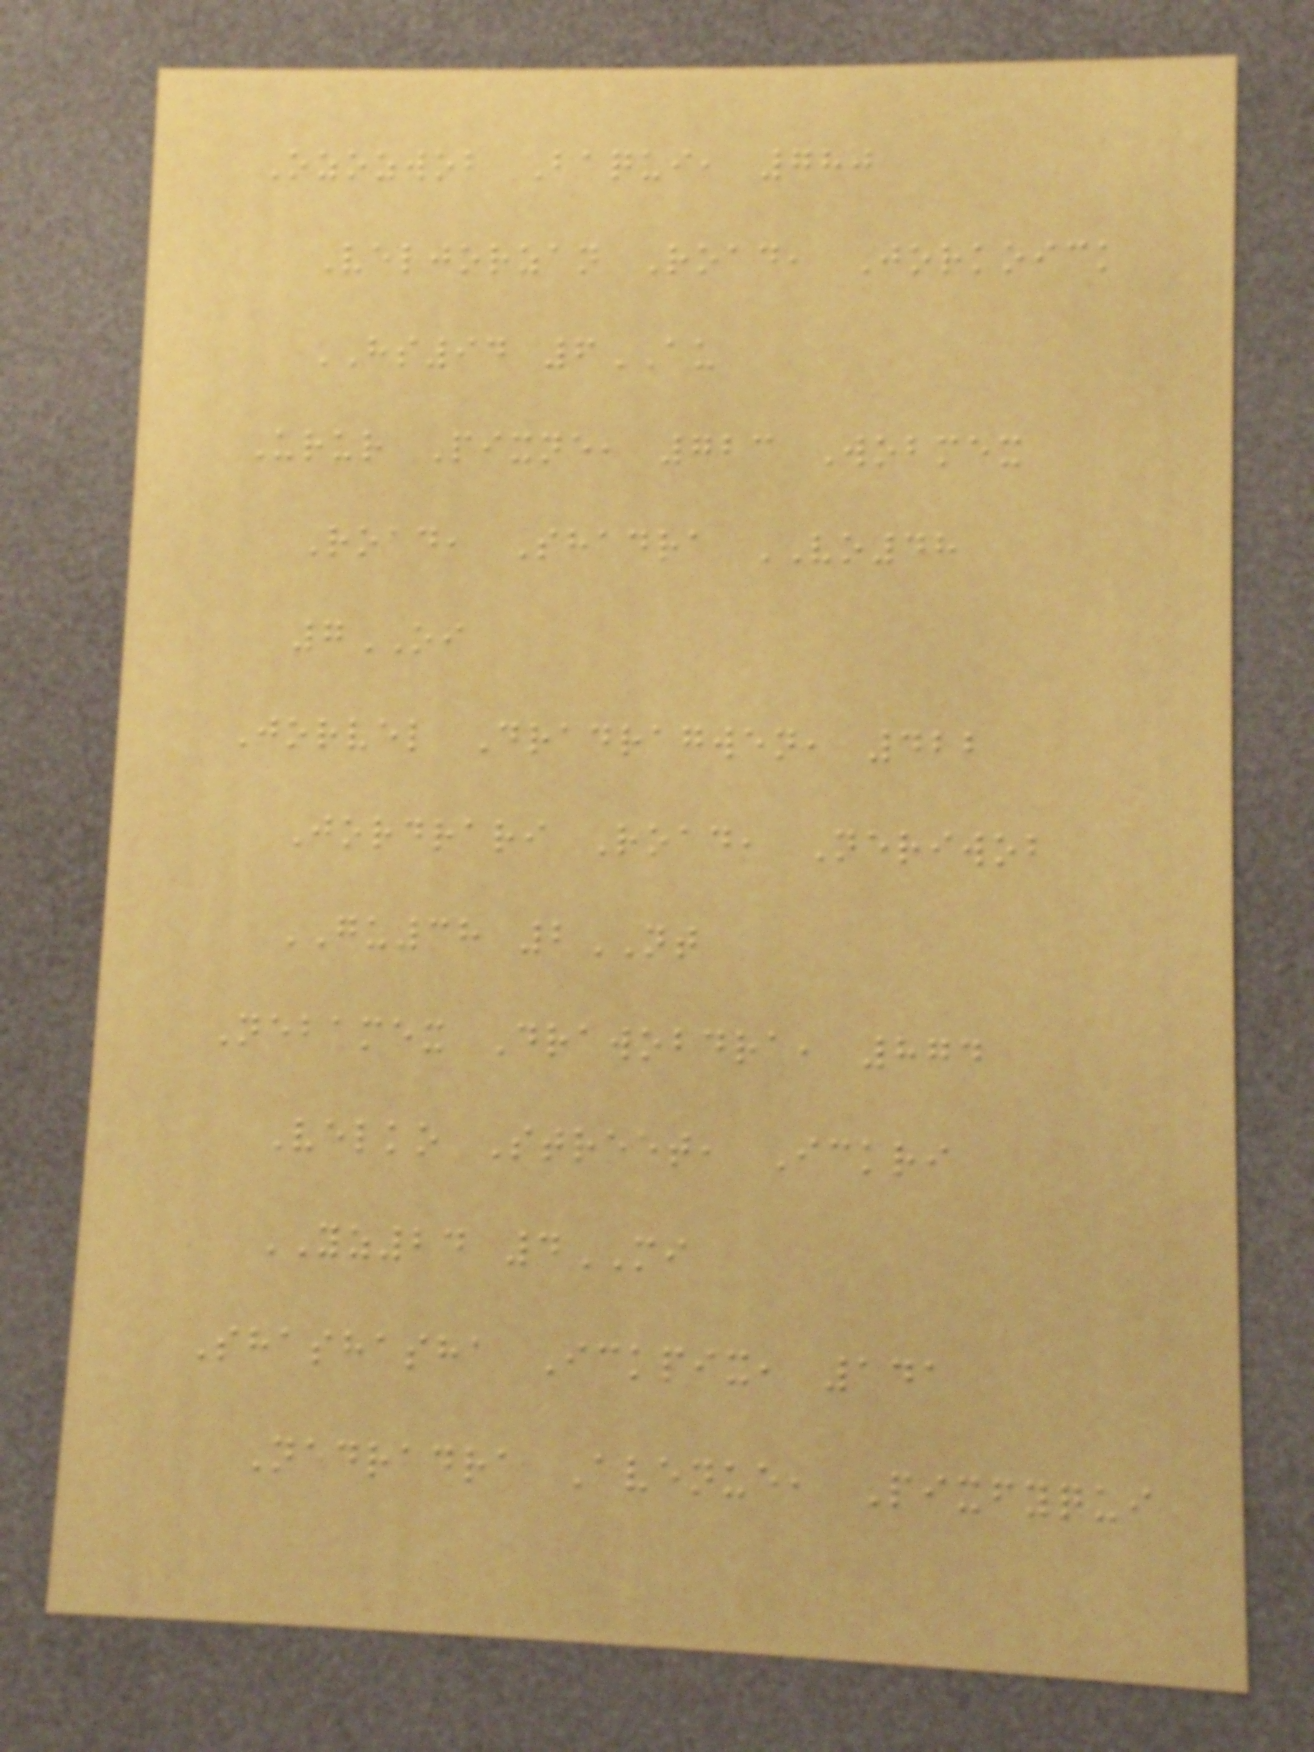Ozozwob Baqui, 780
Veljorzan Road, Jorkoick
HS94 6AU
Urur Pixne, 723 Wobmex
Road, Shadra VO48
7OI
Jorvel Dradragwen, 422
Jordrari Road, Neriwob
GU38 2NT
Nebamex Drawobdra, 874
Velko Street, Ickri
YZ24 4MI
Shashasha Ickpix, 141
Nedradra Avenue, Pixfyqui
